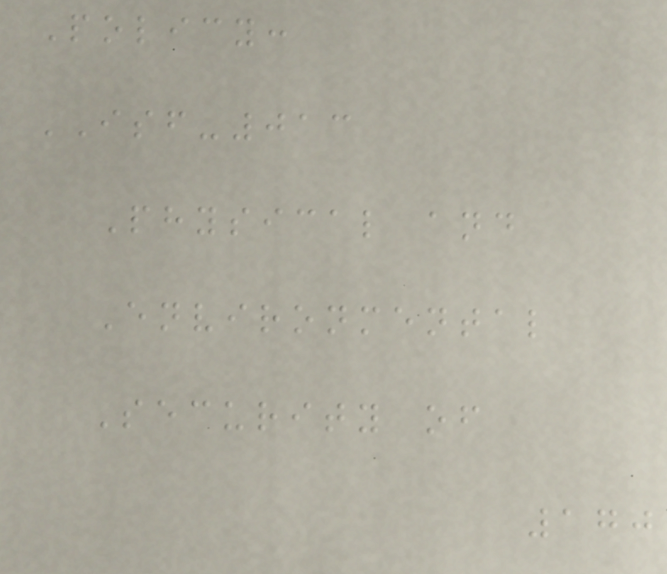Policy:
ISF-013
Physical and
Environmental
Security of
170
